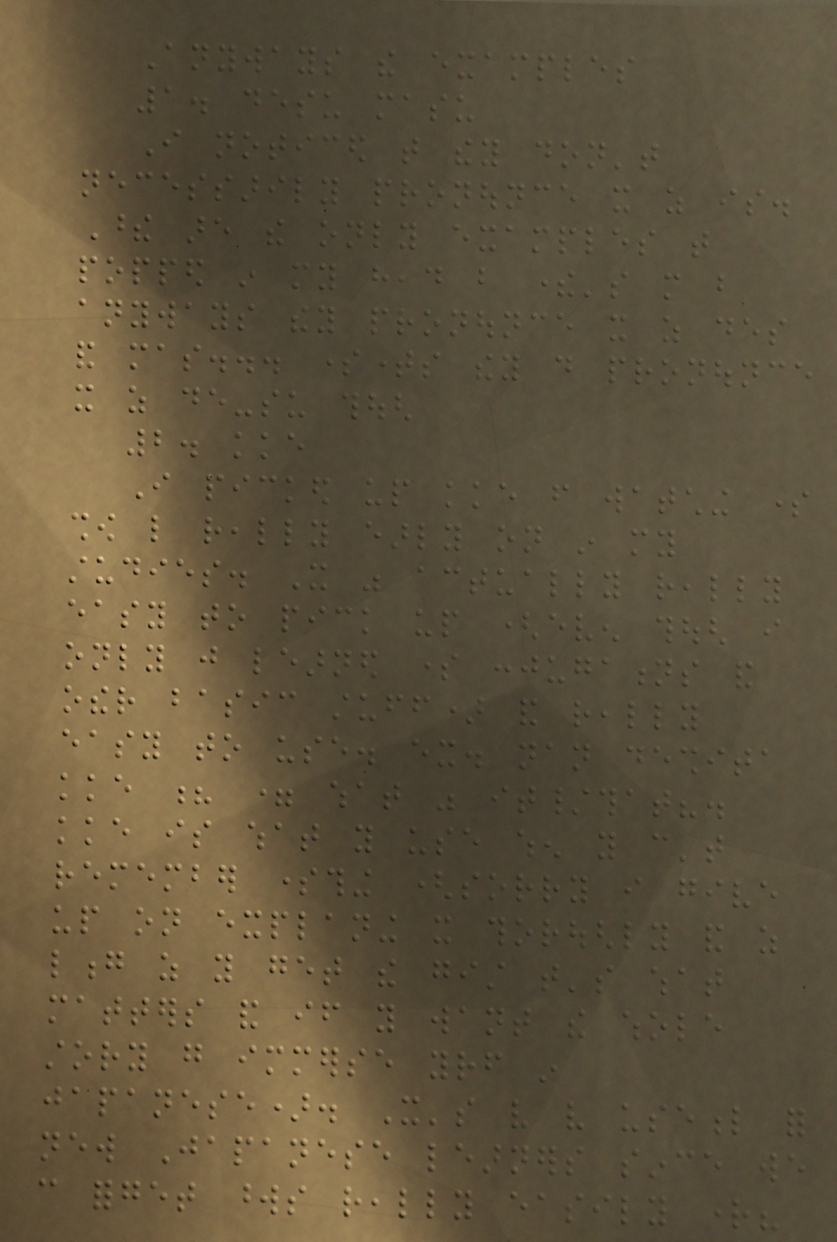Anyways the examples
1. desu masu
I noticed that they don't
necessarily pronounce it as is.
These are the only examples that
popped in my head but there's more but
anyways they pronounce it as des
and mas... sometimes they do pronounce
it as de-su though
2. kke
I picked up kke from watching some
show like really early on in my
studies. It was actually really
easy to pick up (even though i
only just learned some conjugations and
other basic stuff) and really
easy to use. ex. nan deshita
kke ? = what was it/that?.
kke is what you use when you can't
remember something (sorry i give
up on explaning it thoroughly and as
long as you get the gist that's what
matters and if you want the whole
story go immerse yourself in
japanese). It's very very useful for
new Japanese learners since we
can forget words really easily right?
